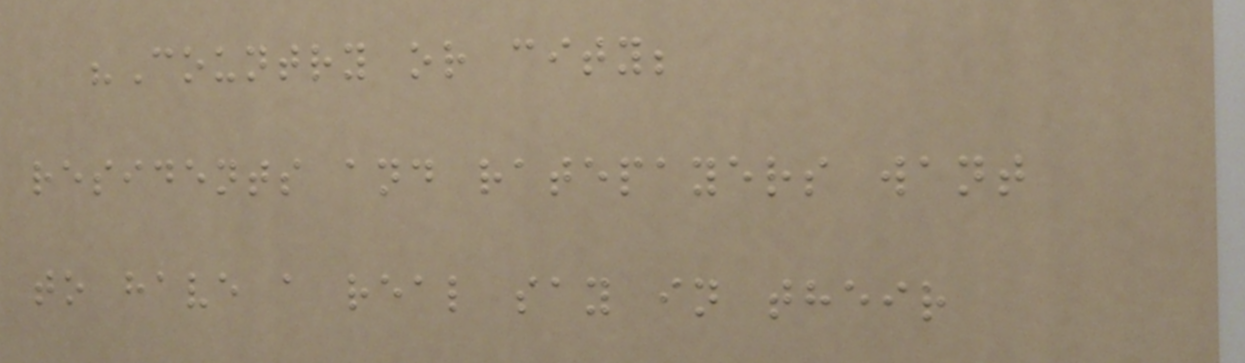"Country or city;
residents and ratepayers want
to have a real say in their
